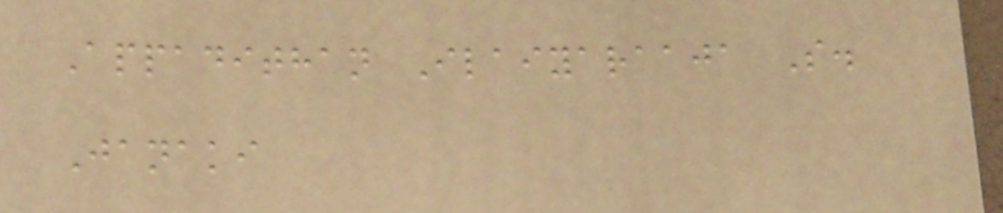Appadithan Ilaiyaraaja S.
Janaki
